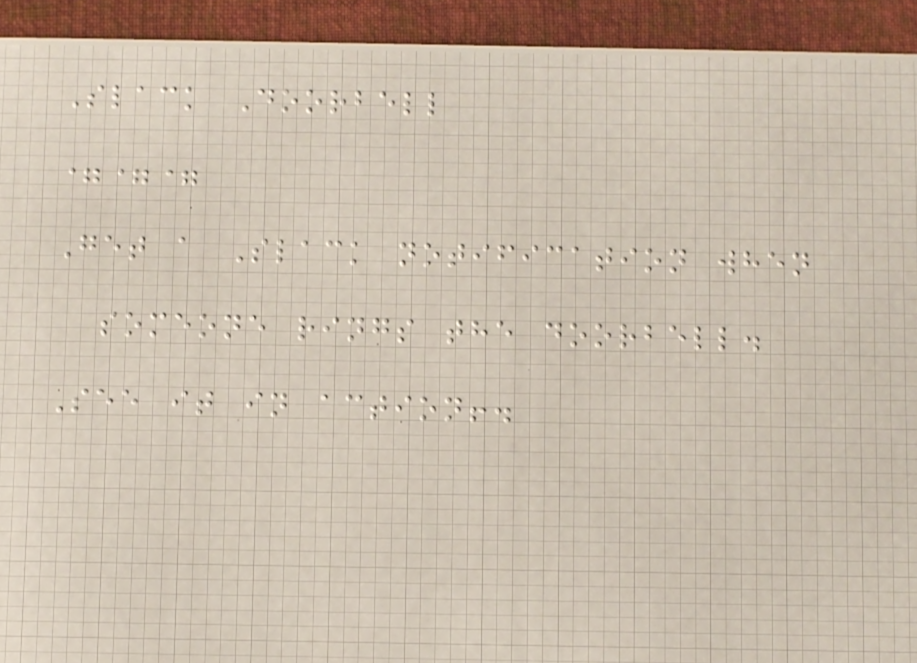Slack Doorbell
===
Get a Slack notification when
someone rings the doorbell.
See it in action!.
